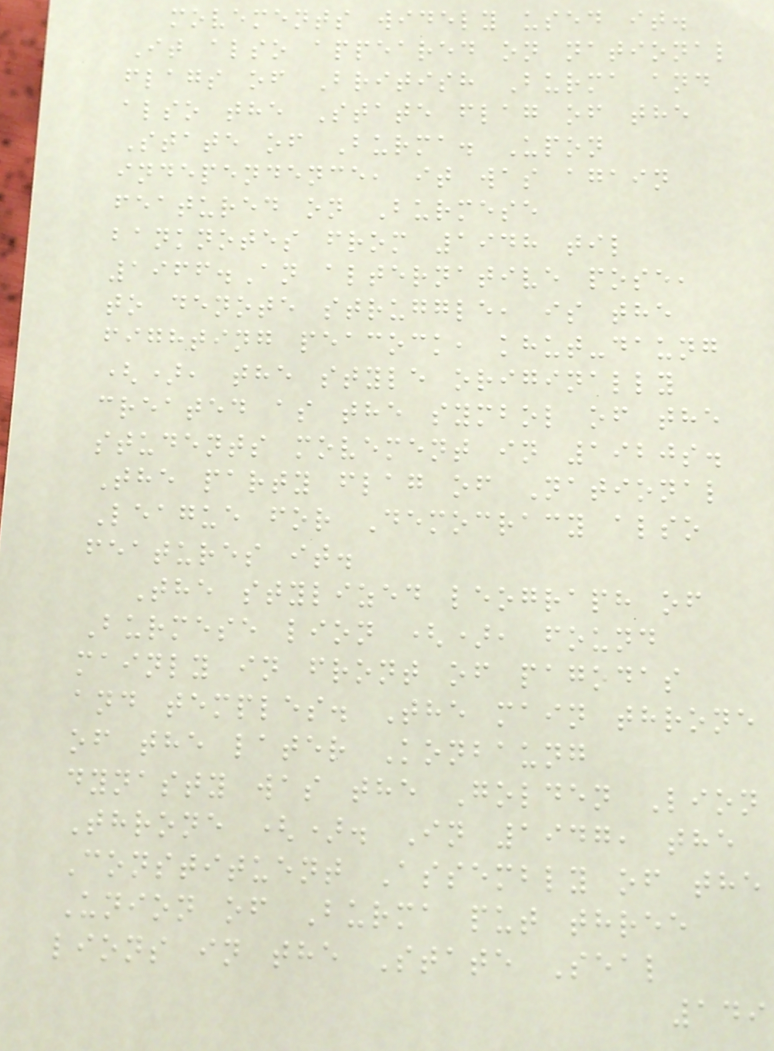movements widely used it.
It also appeared on national
flags of British Burma and
also the State flag of the
State of Burma. Upon
independence, it was again
featured on Burmese
banknotes from 1948 til
1966.An alternative pose,
to denote struggle, is the
fighting peacock, khut-daung
(), the style originally
created as the symbol of the
students movement in 1920s.
The party flag of National
League for Democracy also
features it.
The stylized leograph of
Burmese lion (), found
mainly in front of pagodas
and temples. The main throne
of the later Konbaung
dynasty was the Golden Lion
Throne (). In 1947, the
Constituent Assembly of the
Union of Burma put three
lions in the State Seal
149
